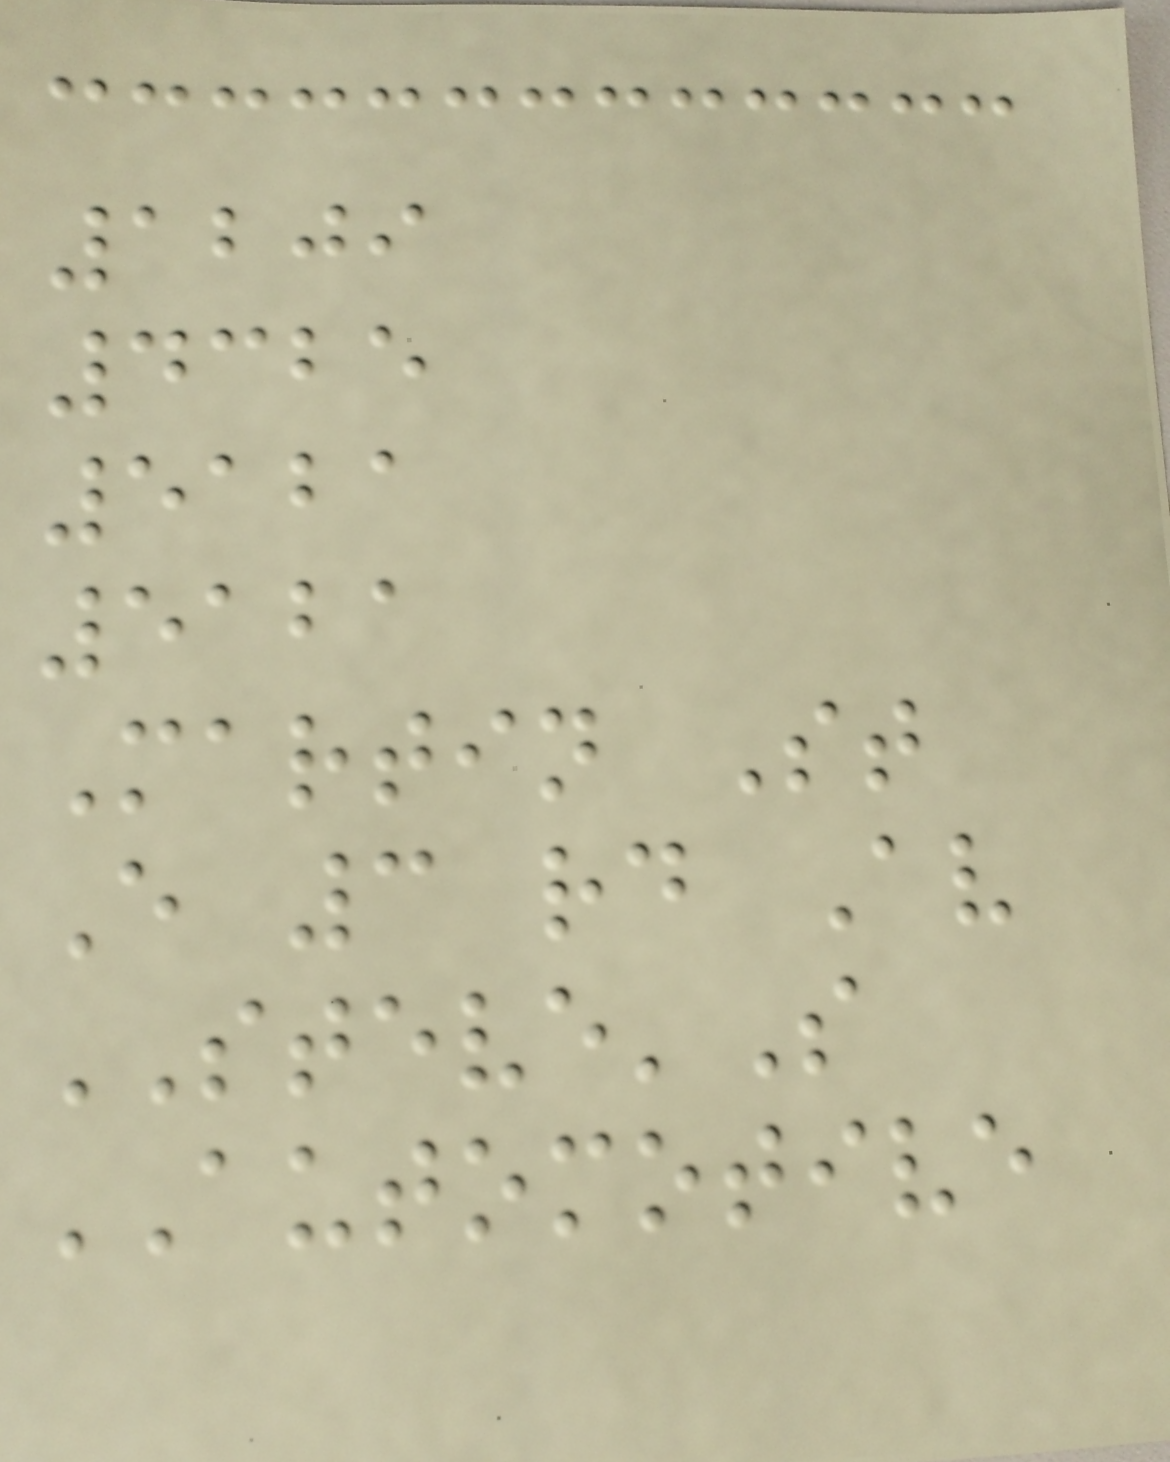1209
4325
5121
5121
Martin St
E 3 rd Av
STEVE'S
AUTOMOTIVE
